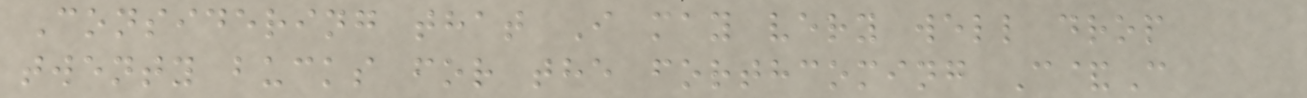Considering that I may very well drop
twenty bucks for the forthcoming C&C
